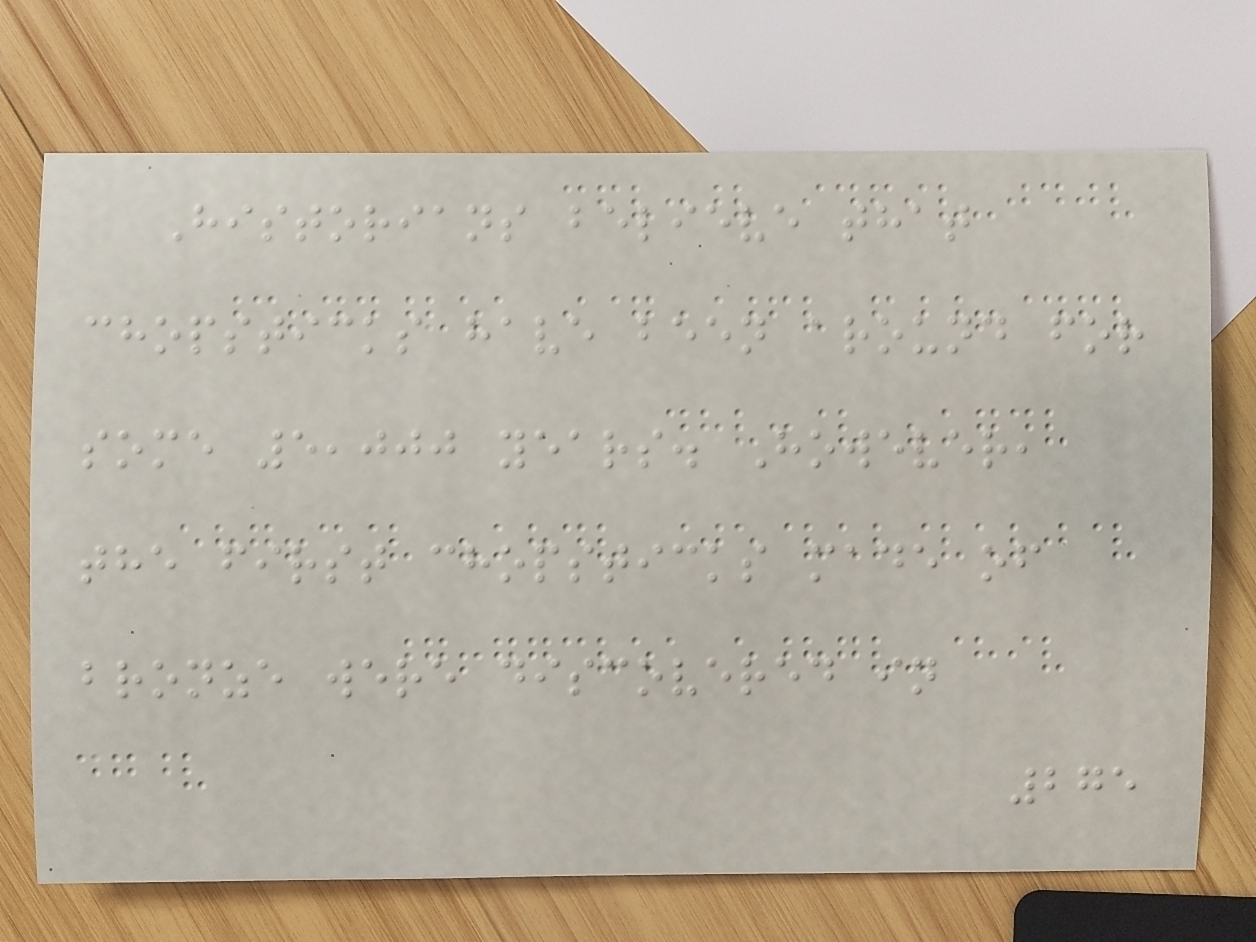Historians believe that
chopsticks have been around for
some 5,000 years. However,
the first chopsticks made of
bronze were discovered in
275
